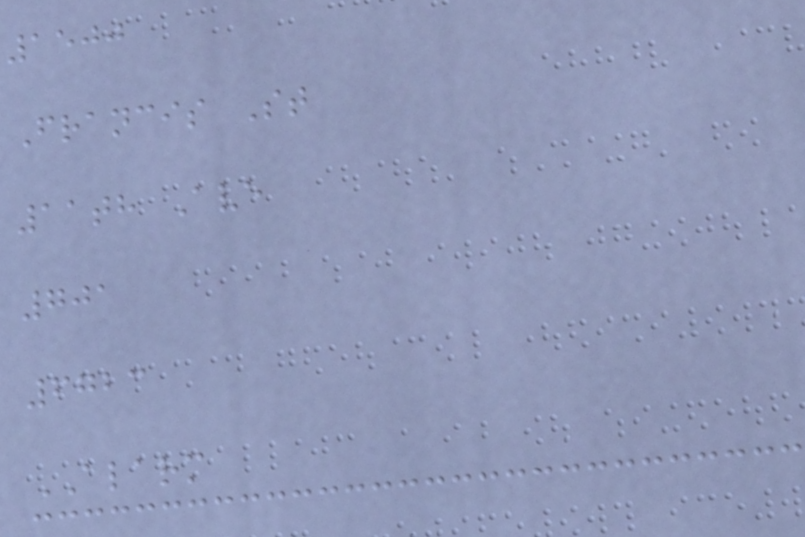1500
Francis St
11th Ave
701
6723
ALARM
